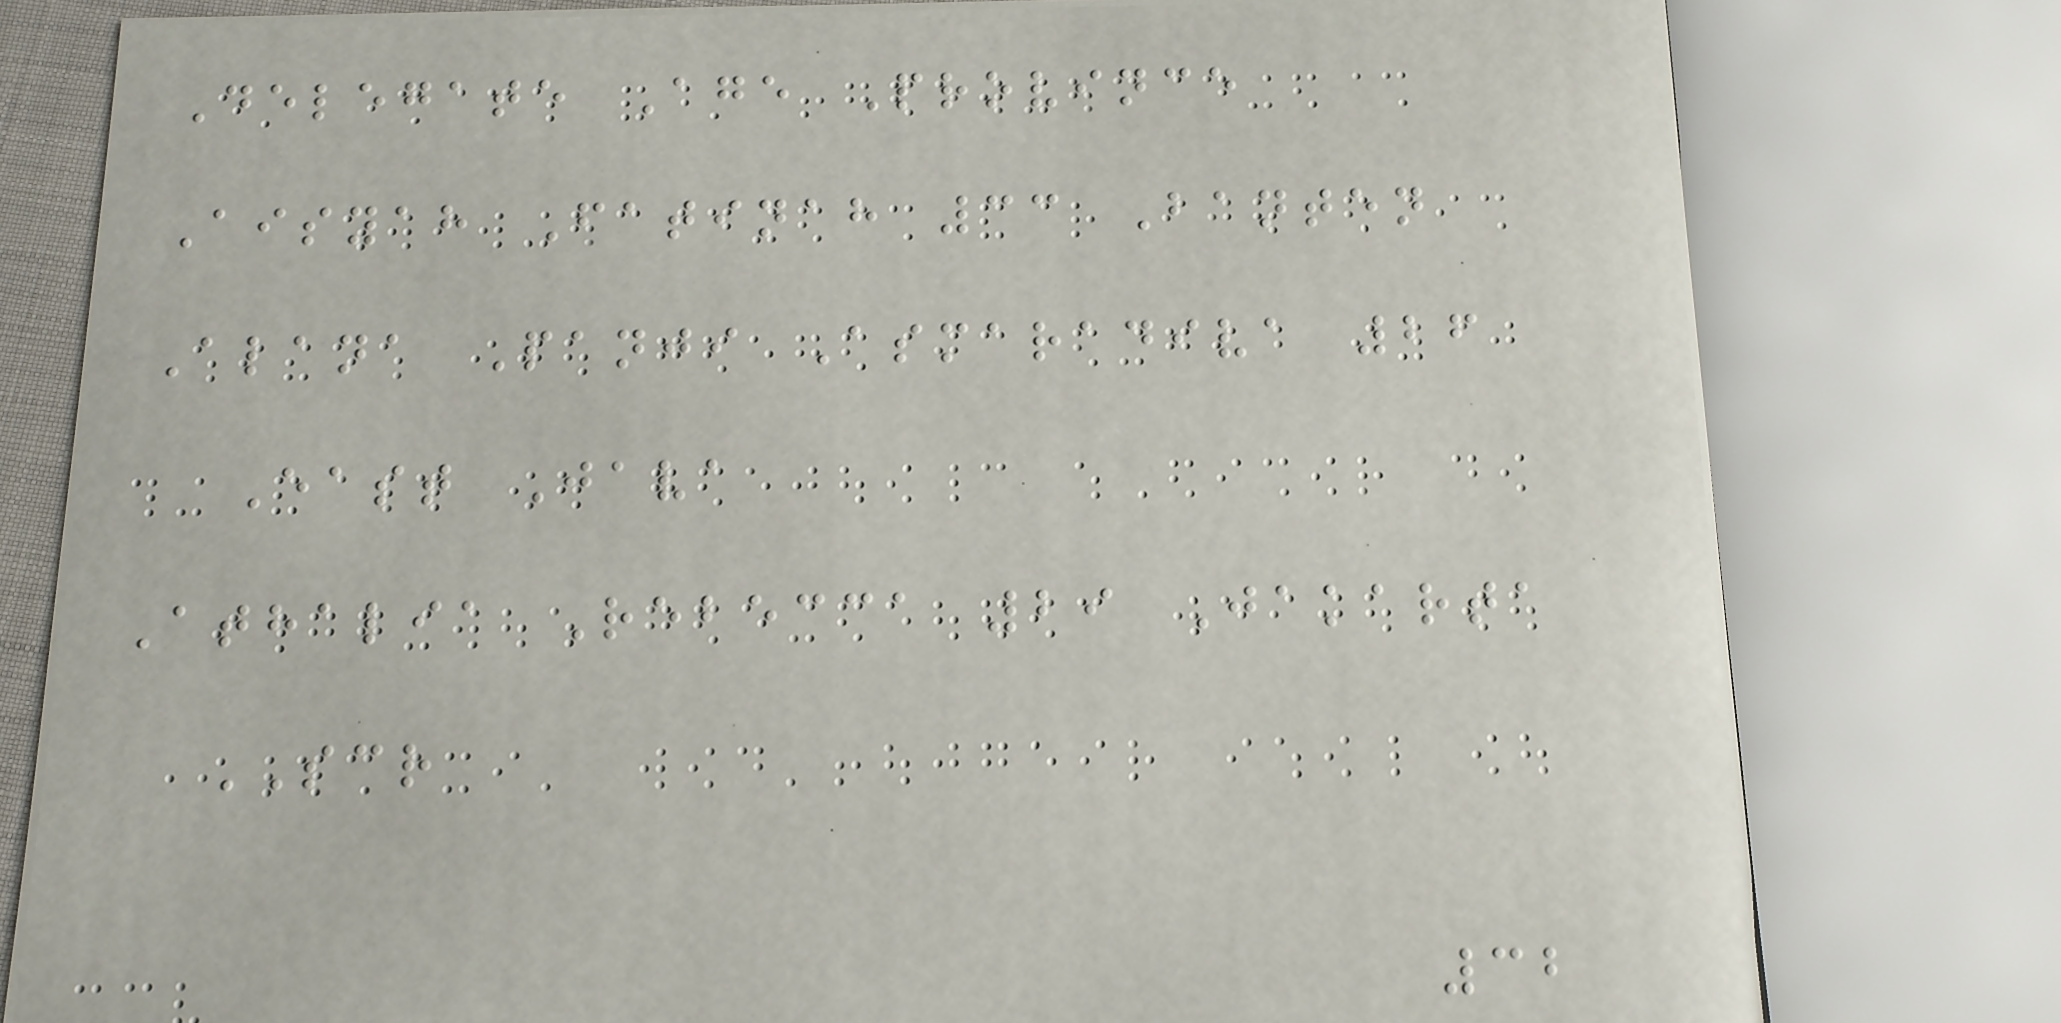Delegate Age Province
Aisyah Fatinah 33 Banten
Alana Panji Asmaradiva 26
East Java
Athalia Rebecca 29 Jakarta
SCR
32
